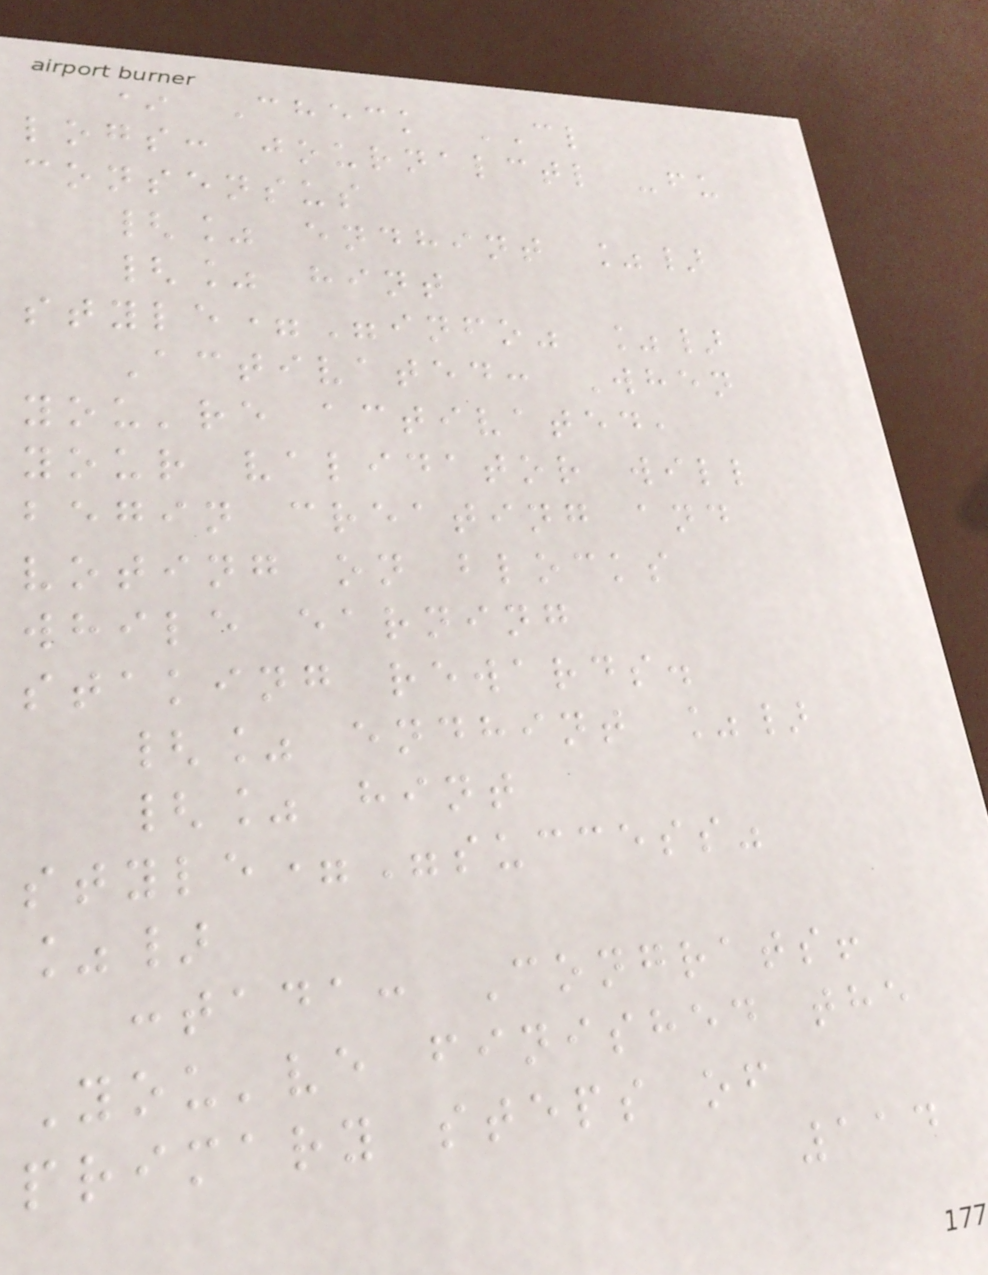* Check CL
logs: journalctl -fu
consensus
{% endhint %}
{% hint
style="info" %}
Activated: When
you're activated,
your validator will
begin creating and
voting on blocks
while earning
staking rewards.
{% endhint %}
{% hint
style="success"
%}
:tada: Congrats!
You've finished the
primary steps of
114
